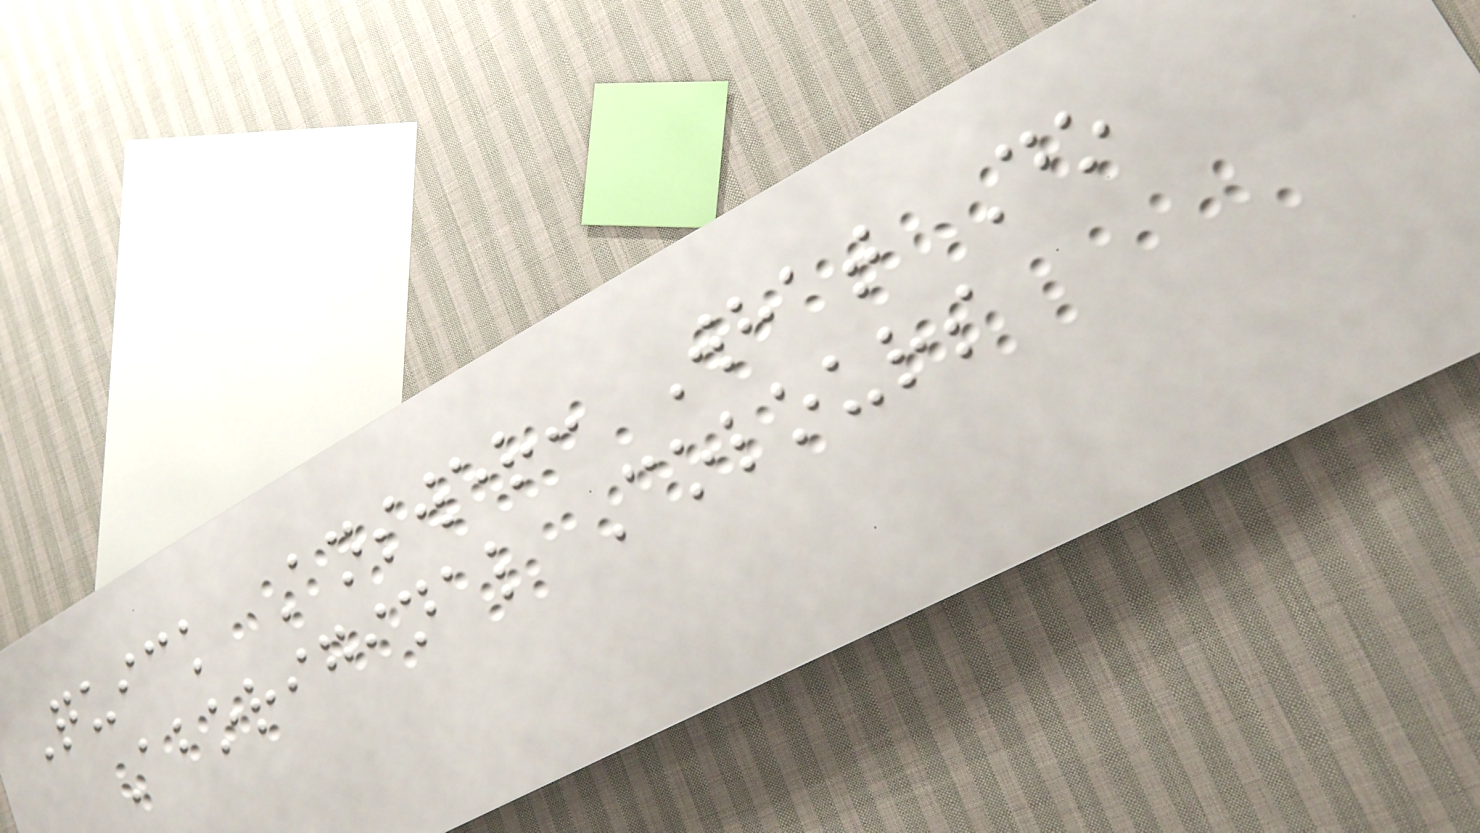Quick Answer: What Do
Aboriginal Colours
